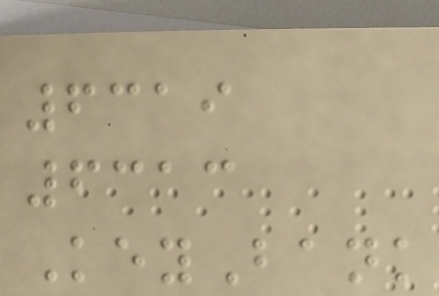6319
6313
KeyBank
